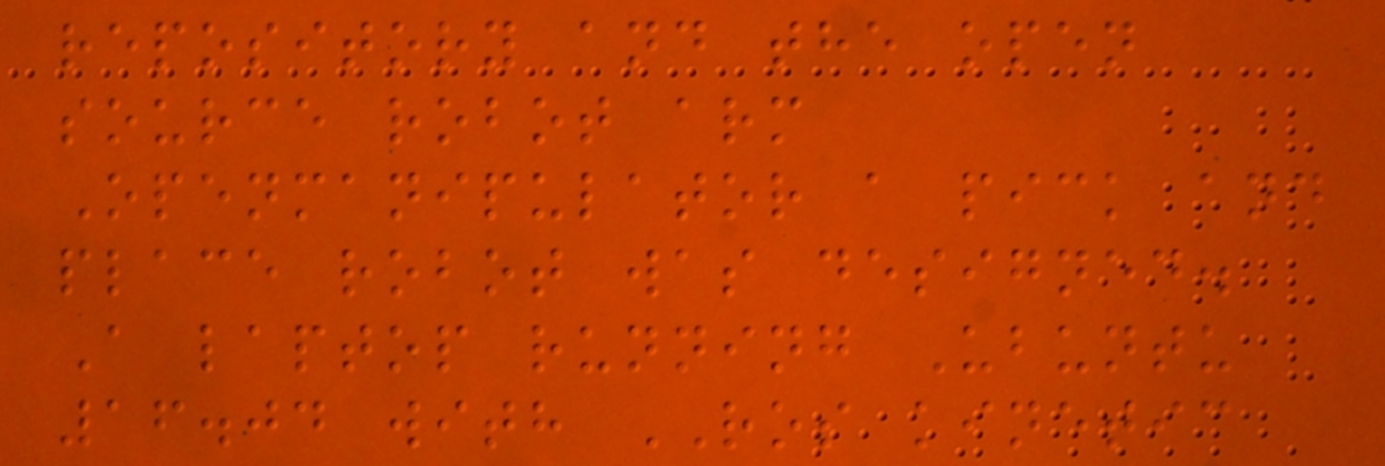repository and the open
source robot arm
Openmanipulator a pick and
place robot was designed.
A laptop running Ubuntu
16.04 with ROS kinetic
